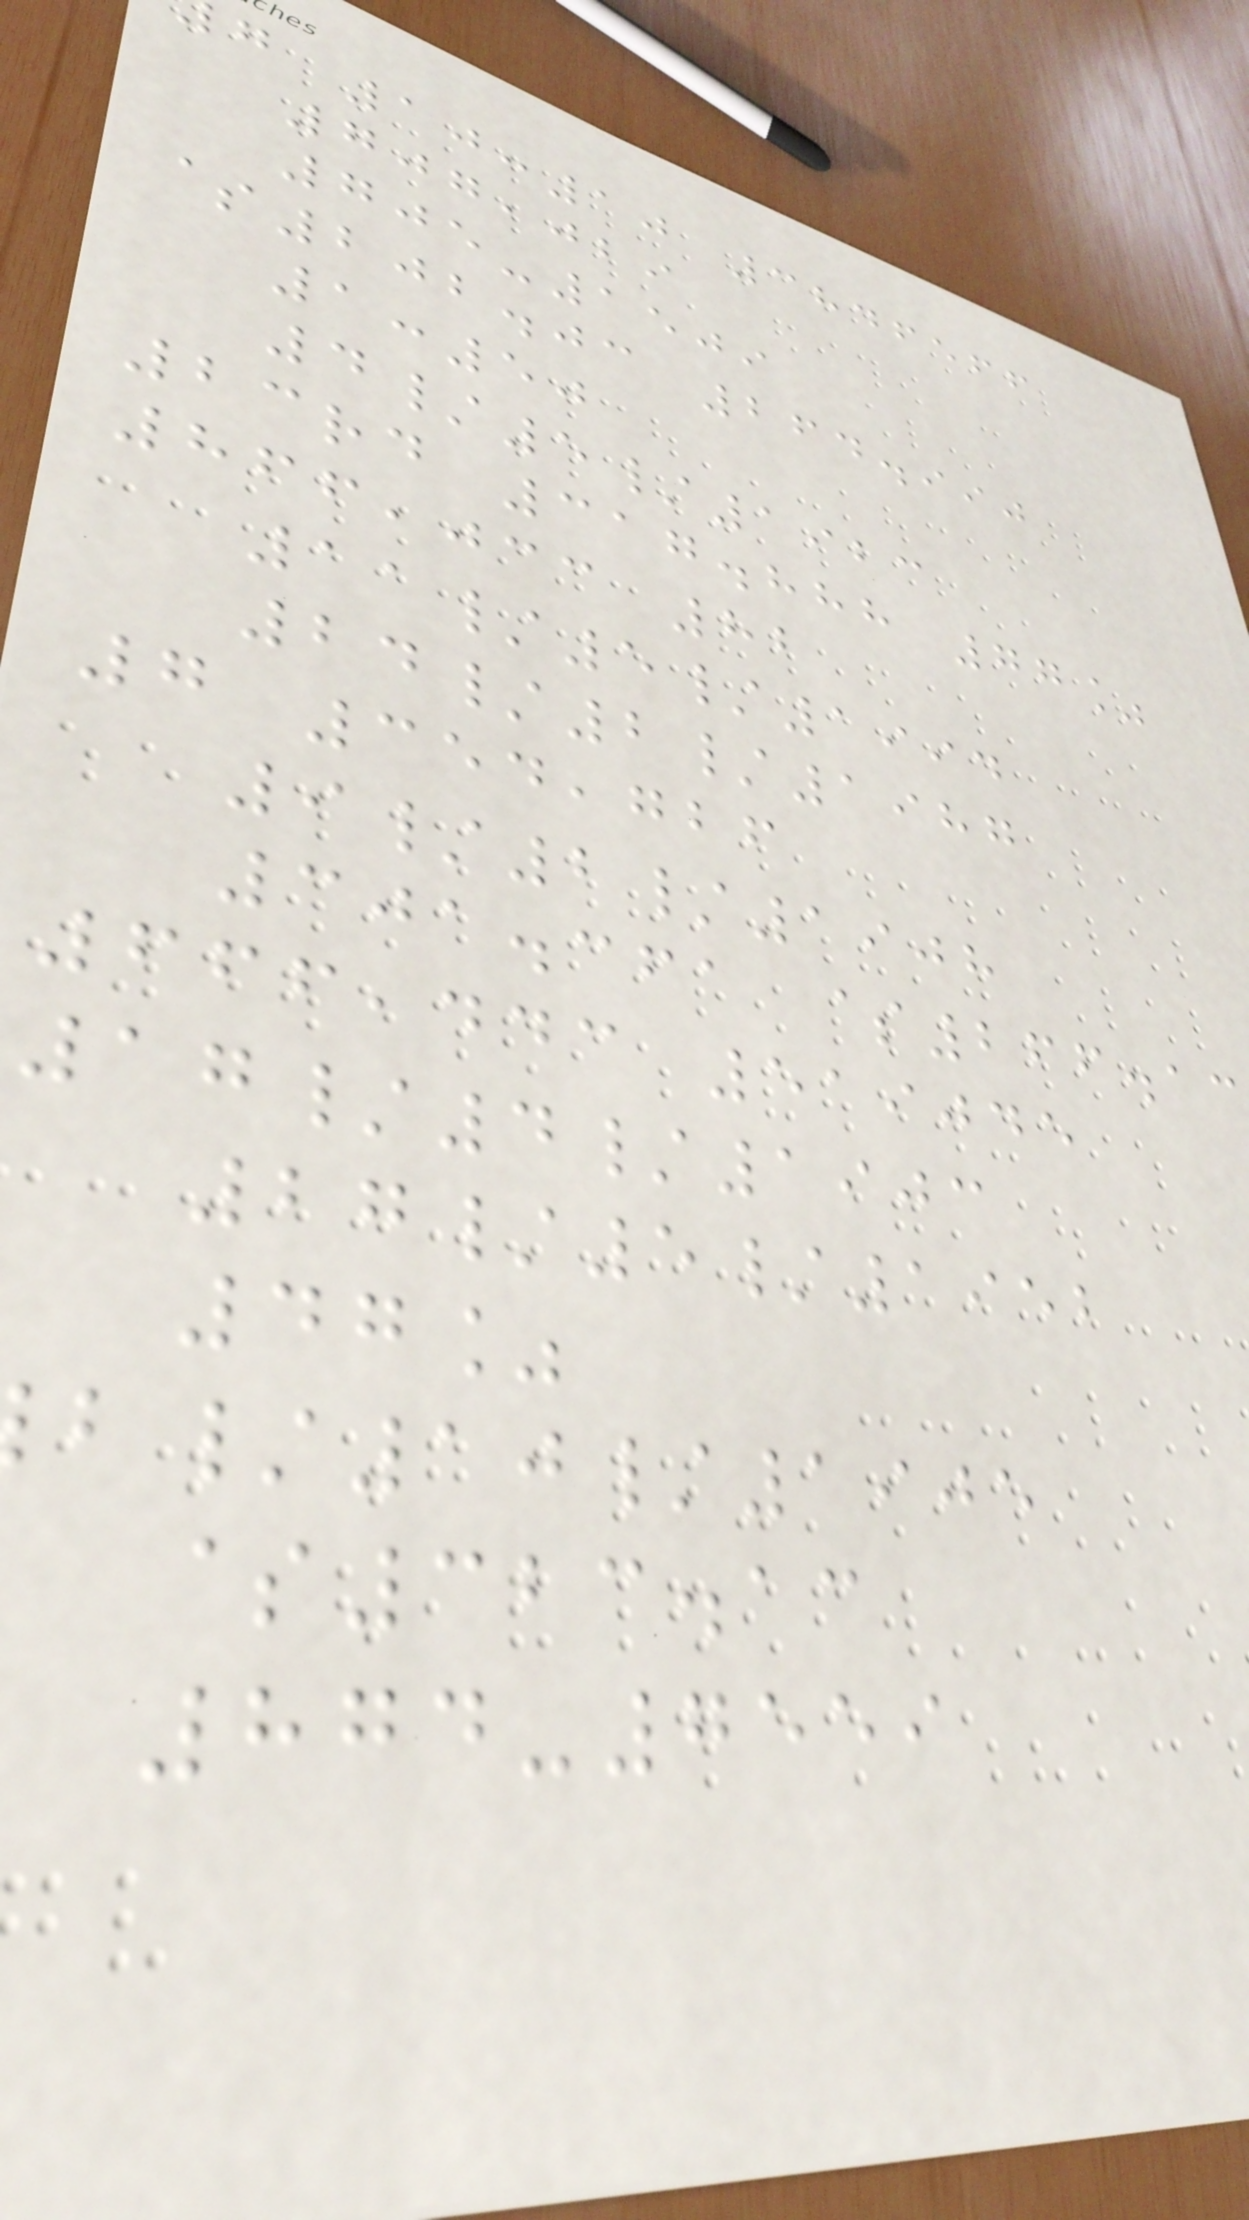g 10:10 3846566
707,029
705-1509
$202.03 264.990
1:50
4/5/1923
23rd 317.888 77%
866,033 82
11/5/1994
24/2/1987
7 354,726
9/2/1908
301.361 $266.13
666,443 519045
17/4/1903
27/5/1952
47%
/10/1905
$323.13
874-7559
